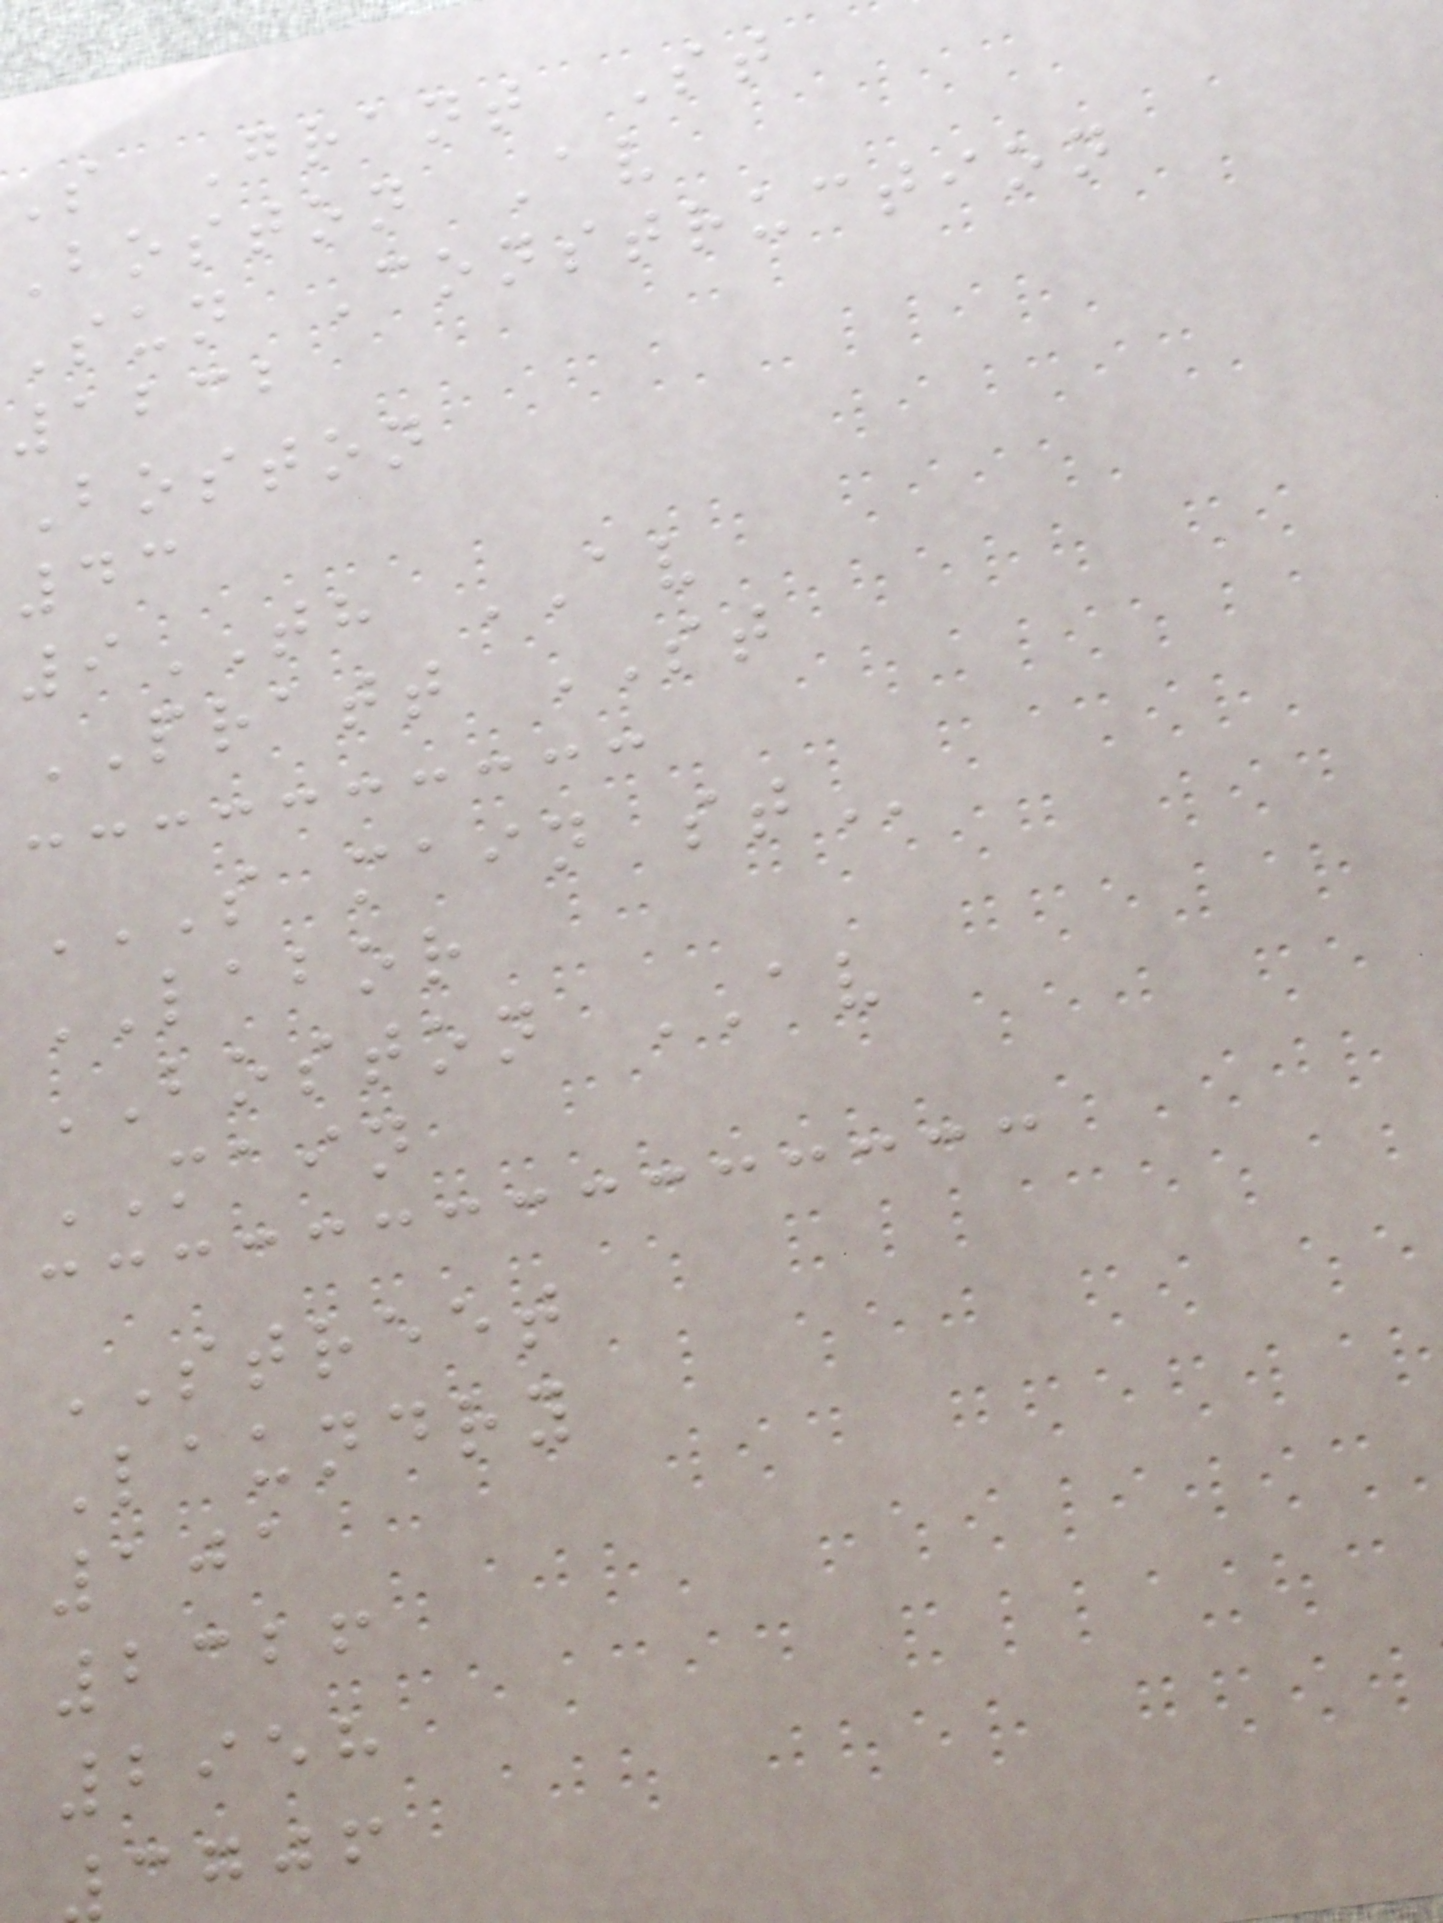S Grant St
Boston Av
Sun Construction
1232
Boston
43
9TH AV
PRATT ST
S MAIN ST
LABOR
BOSTON AV
MAIN
STREET
Laundry
101
2326
2958
cgjf
